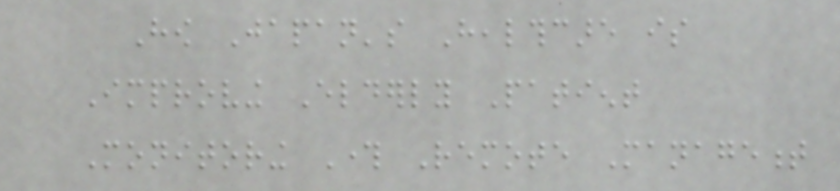How Japan's Healthcare is
Improving Elderly Patient
Monitoring Through Remote Management
